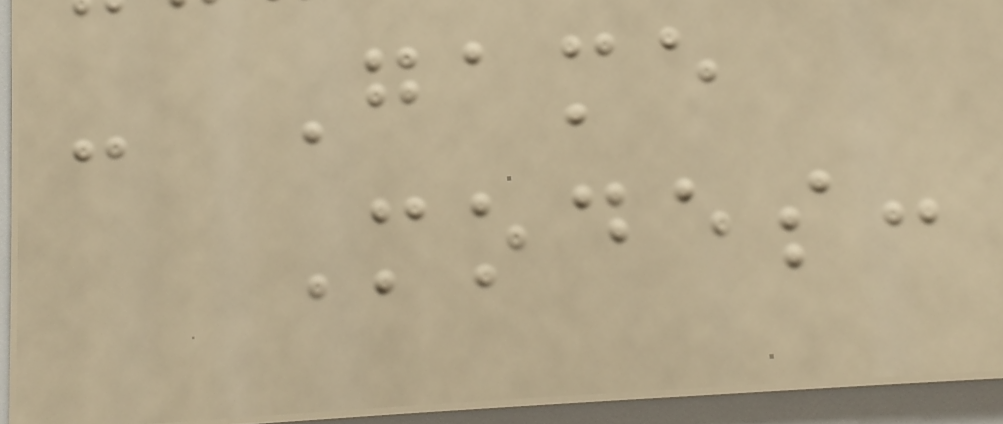- Game
Modes:
